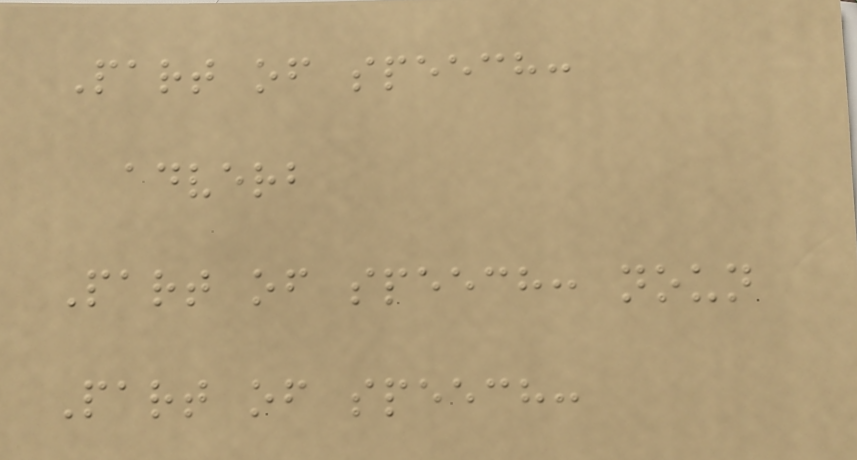Part of speech:
adverb
Part of speech: noun
Part of speech:
